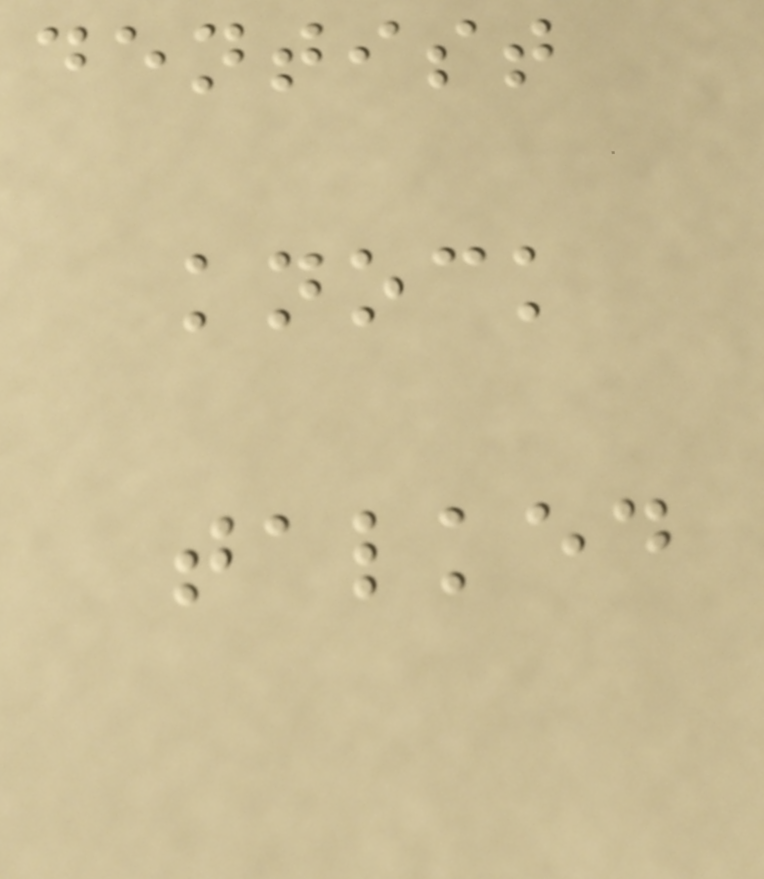dentist
knock
talked
